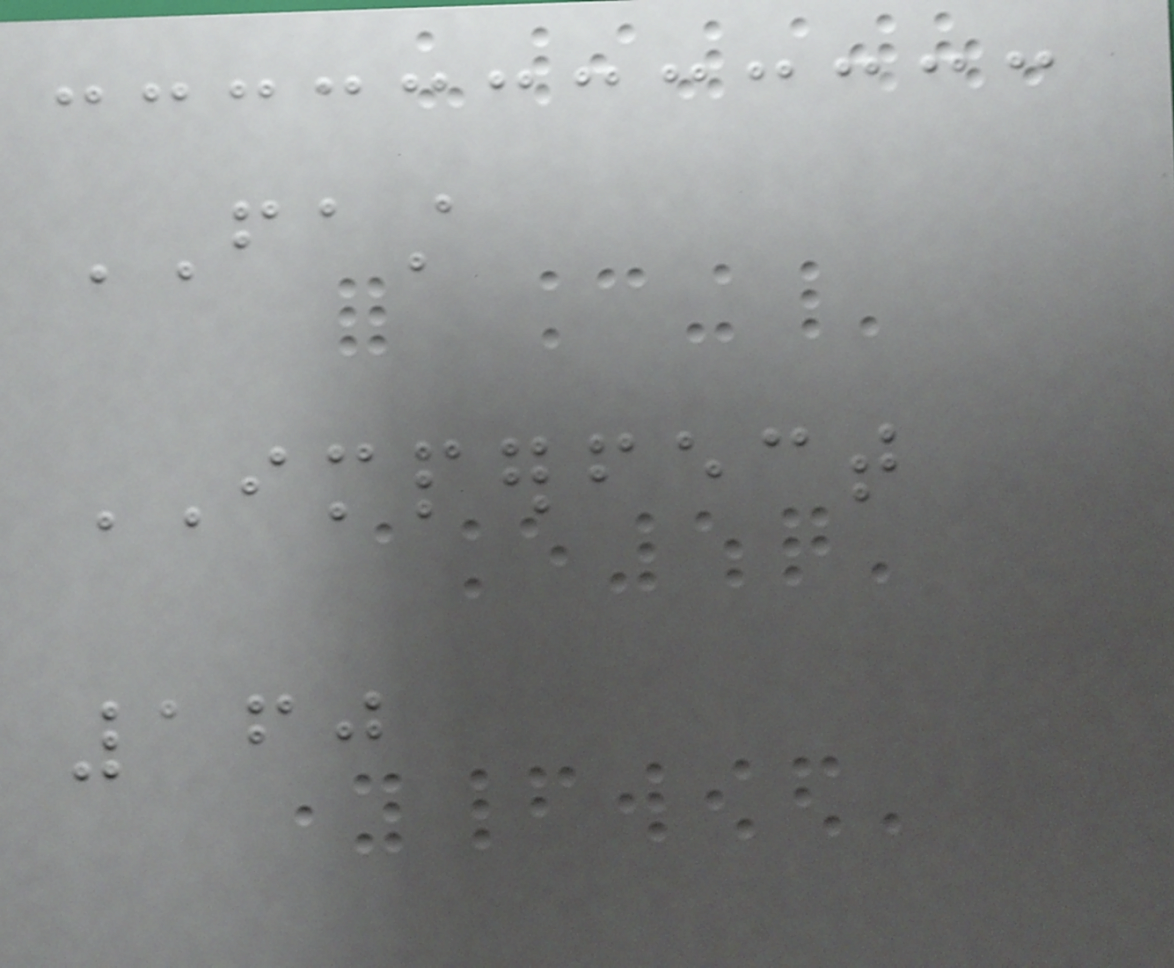FAST
IMPERFECT
160
